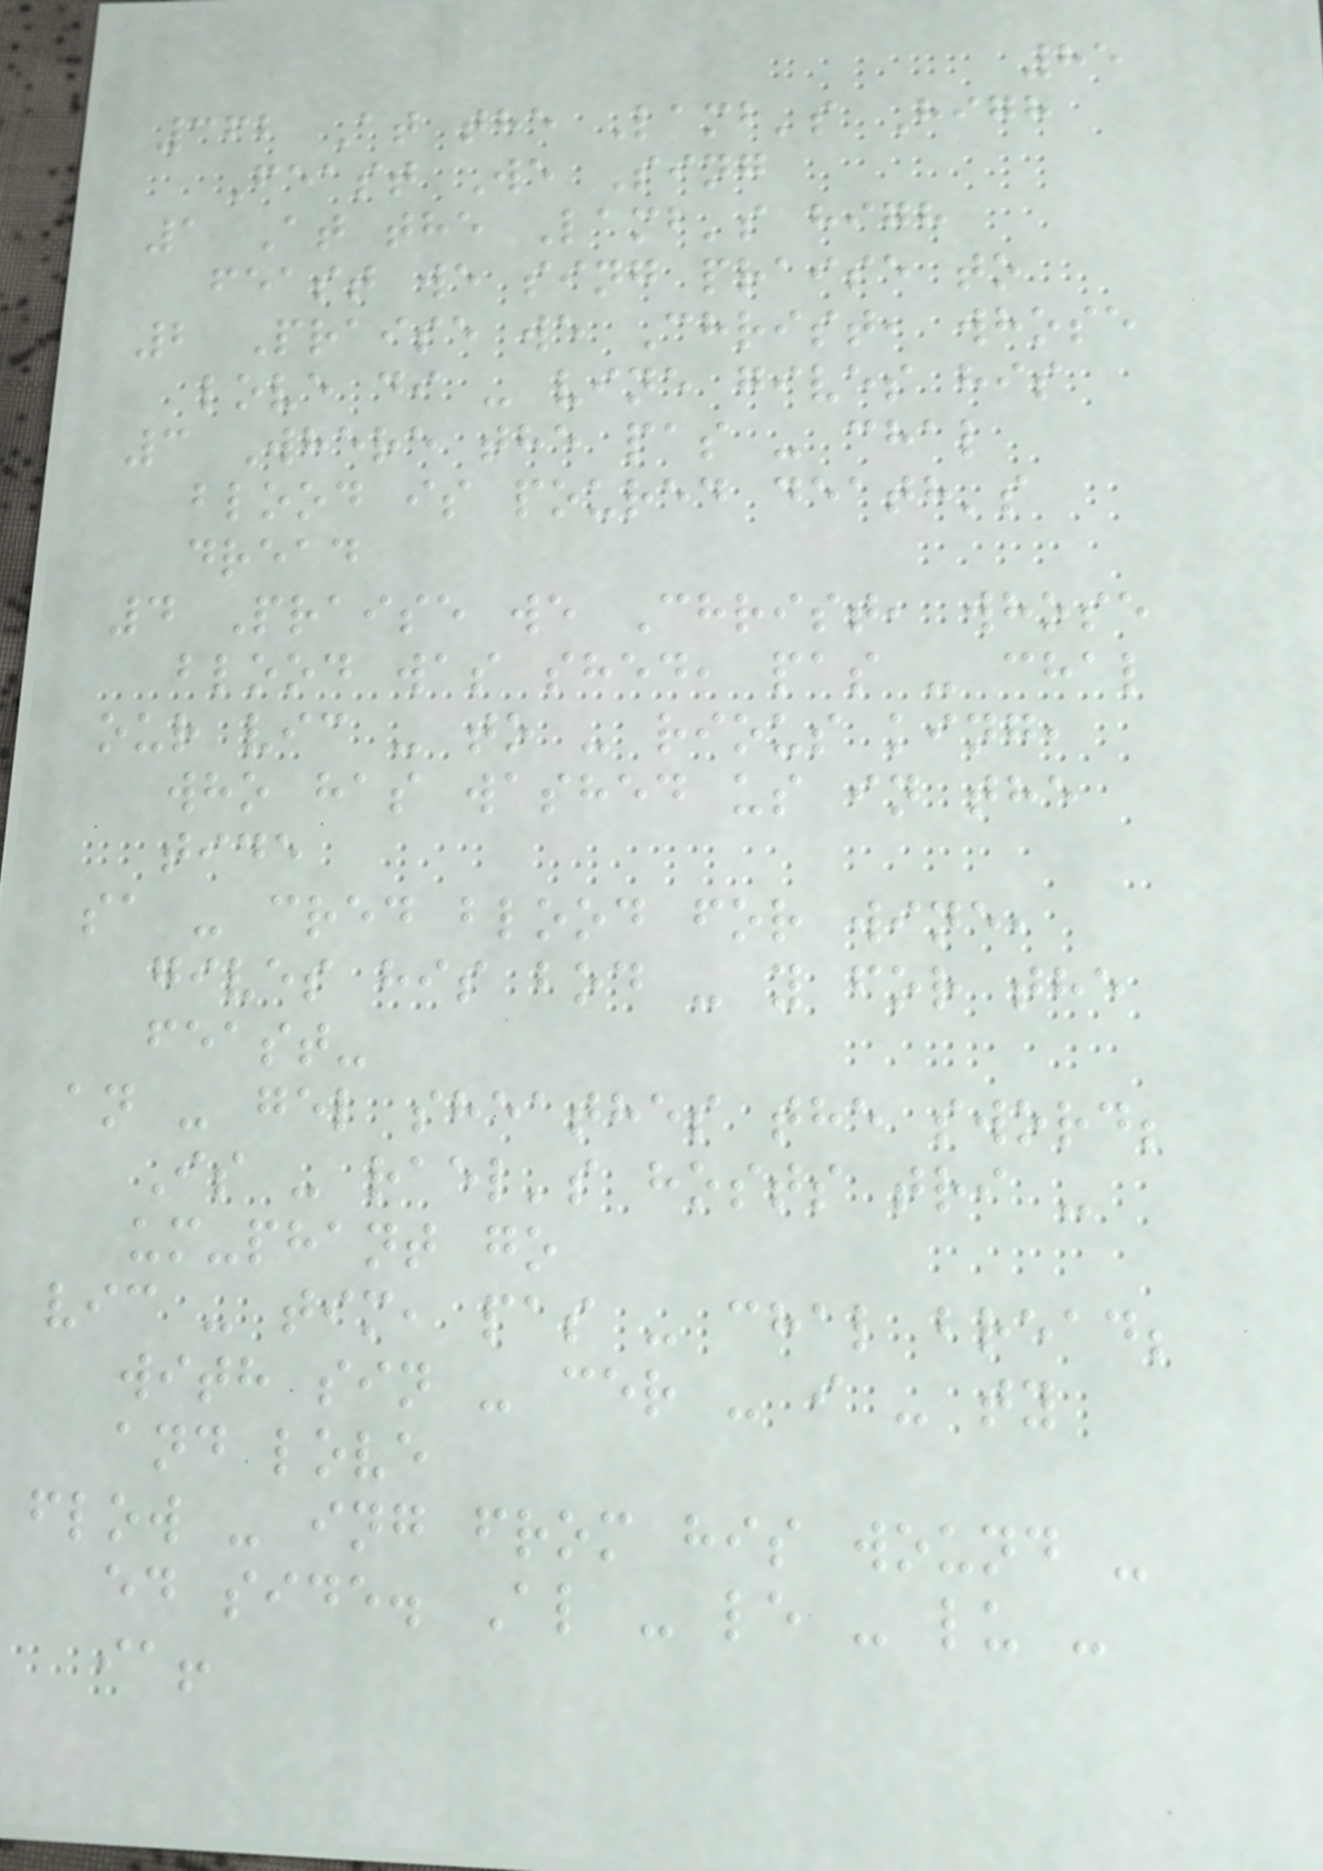85
362 At the Lamb's High
Feast We Sing
1 At the Lamb's high
feast we sing praise to
2 Praise we Christ, whose
love di - vine gives his
3 Where the pas - chal
blood is poured death's
dread
4 Praise we Christ, whose
blood was shed, pas - chal
our vic - to - rious king,
who has washed us in the
tide
sa - cred blood for wine,
gives his bod - y for the
feast-
an - gel sheathes the sword;
Is - rael's hosts tri -
um-phant go
vic - tim, pas - chal bread;
with sin - cer - i - ty
and love
flow - ing from his wound -
ed side. Al - le - lu -
ia!
